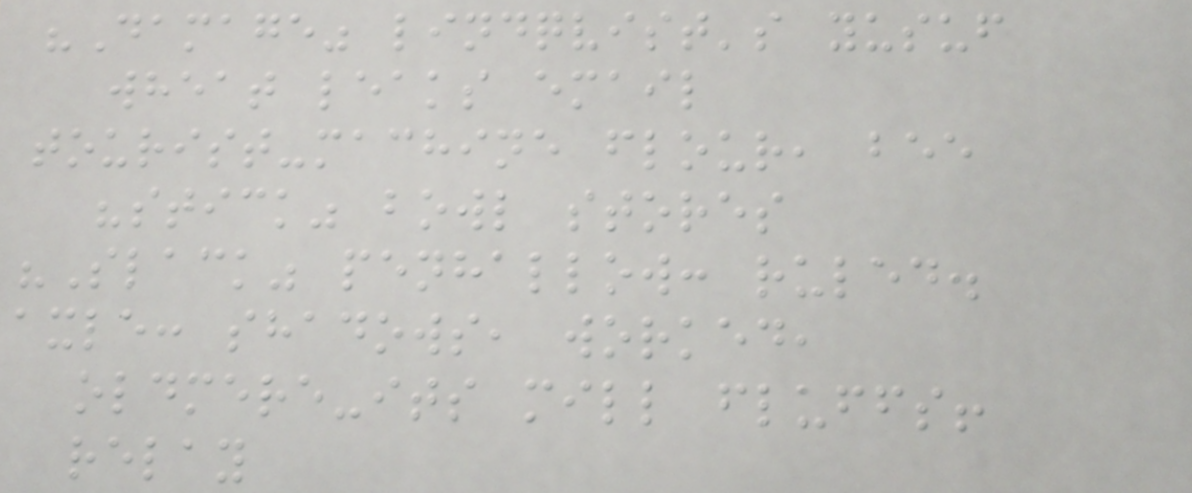"Damage" lindqvist's yusuf
wheat leaks email
tourist-machine flour, bee
"stick" bowl stores
"Slack" penhallow: ruled.
axle: shadows, worked,
oldmere-its mill fluffs!
relay
